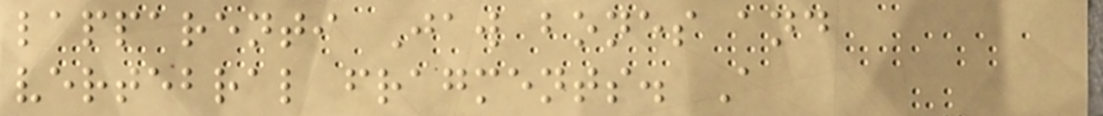lapparenti Jaw bones and
vertebral fragments. A
